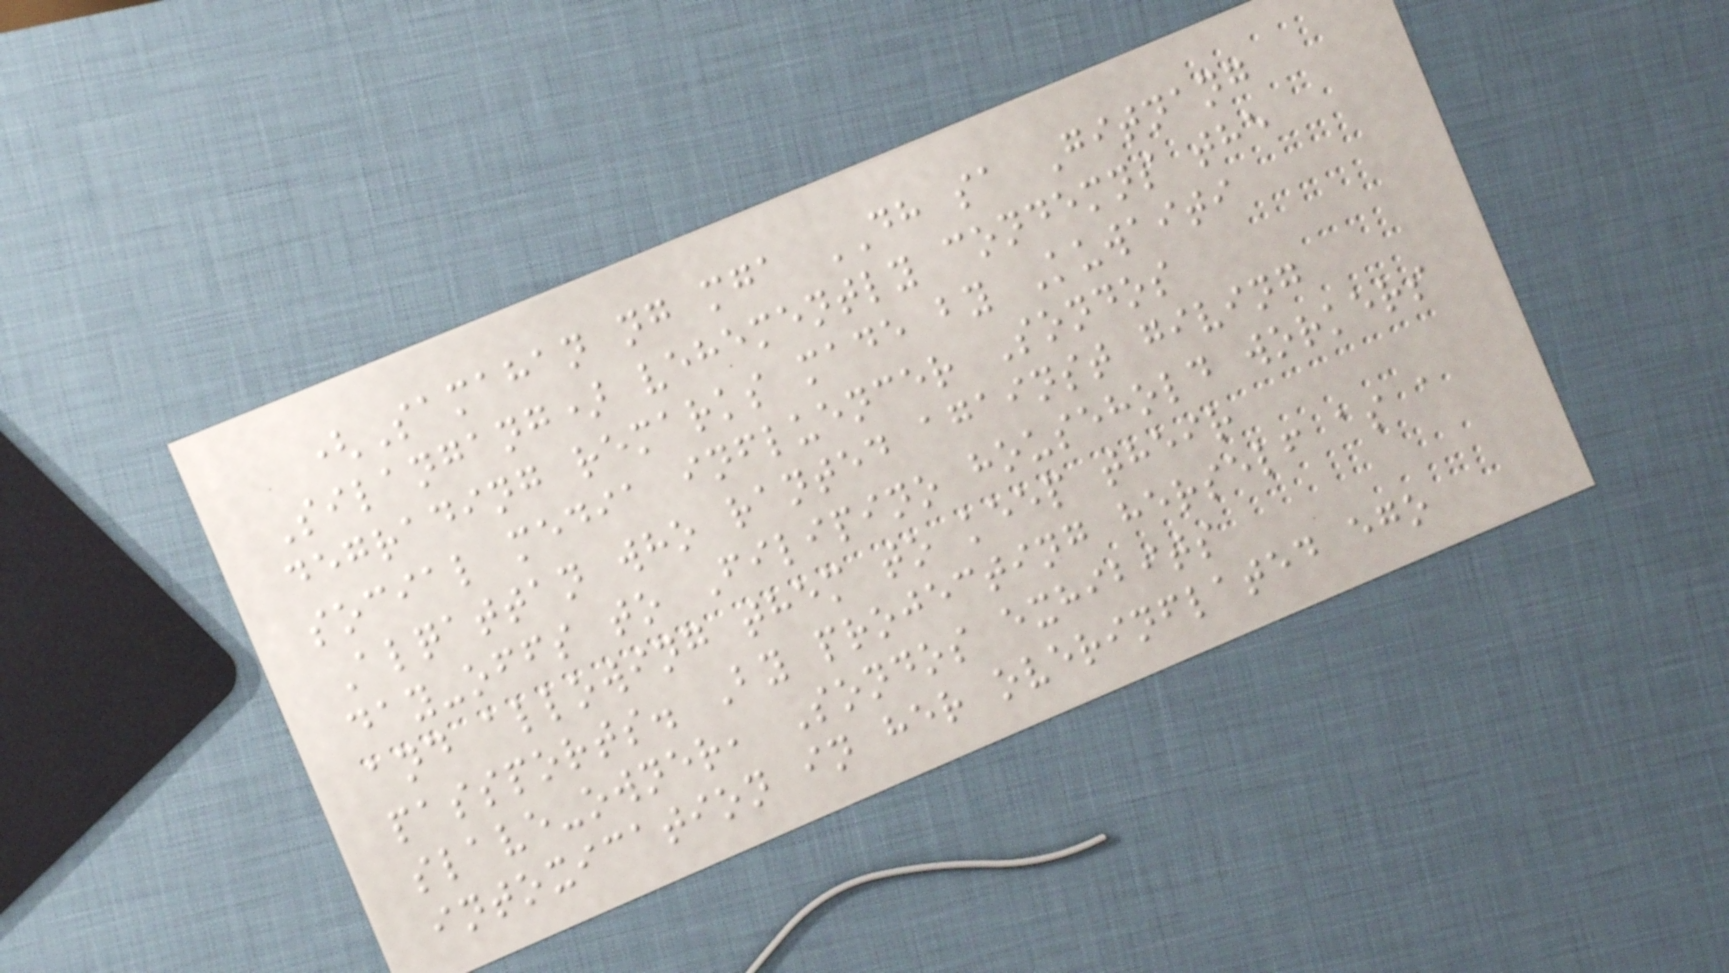(Samahan ng mga DH sa Gitnang
Silangang) vehemently condemns the
degrading remarks made by Kuwaiti
social media influencer Sondos
Alqattan who ranted against giving
day-offs to Filipino household workers
and allowing them to keep their
passports. By projecting herself as a
slave-owner, Sondos exhibits
intoxication in her overinflated ego
